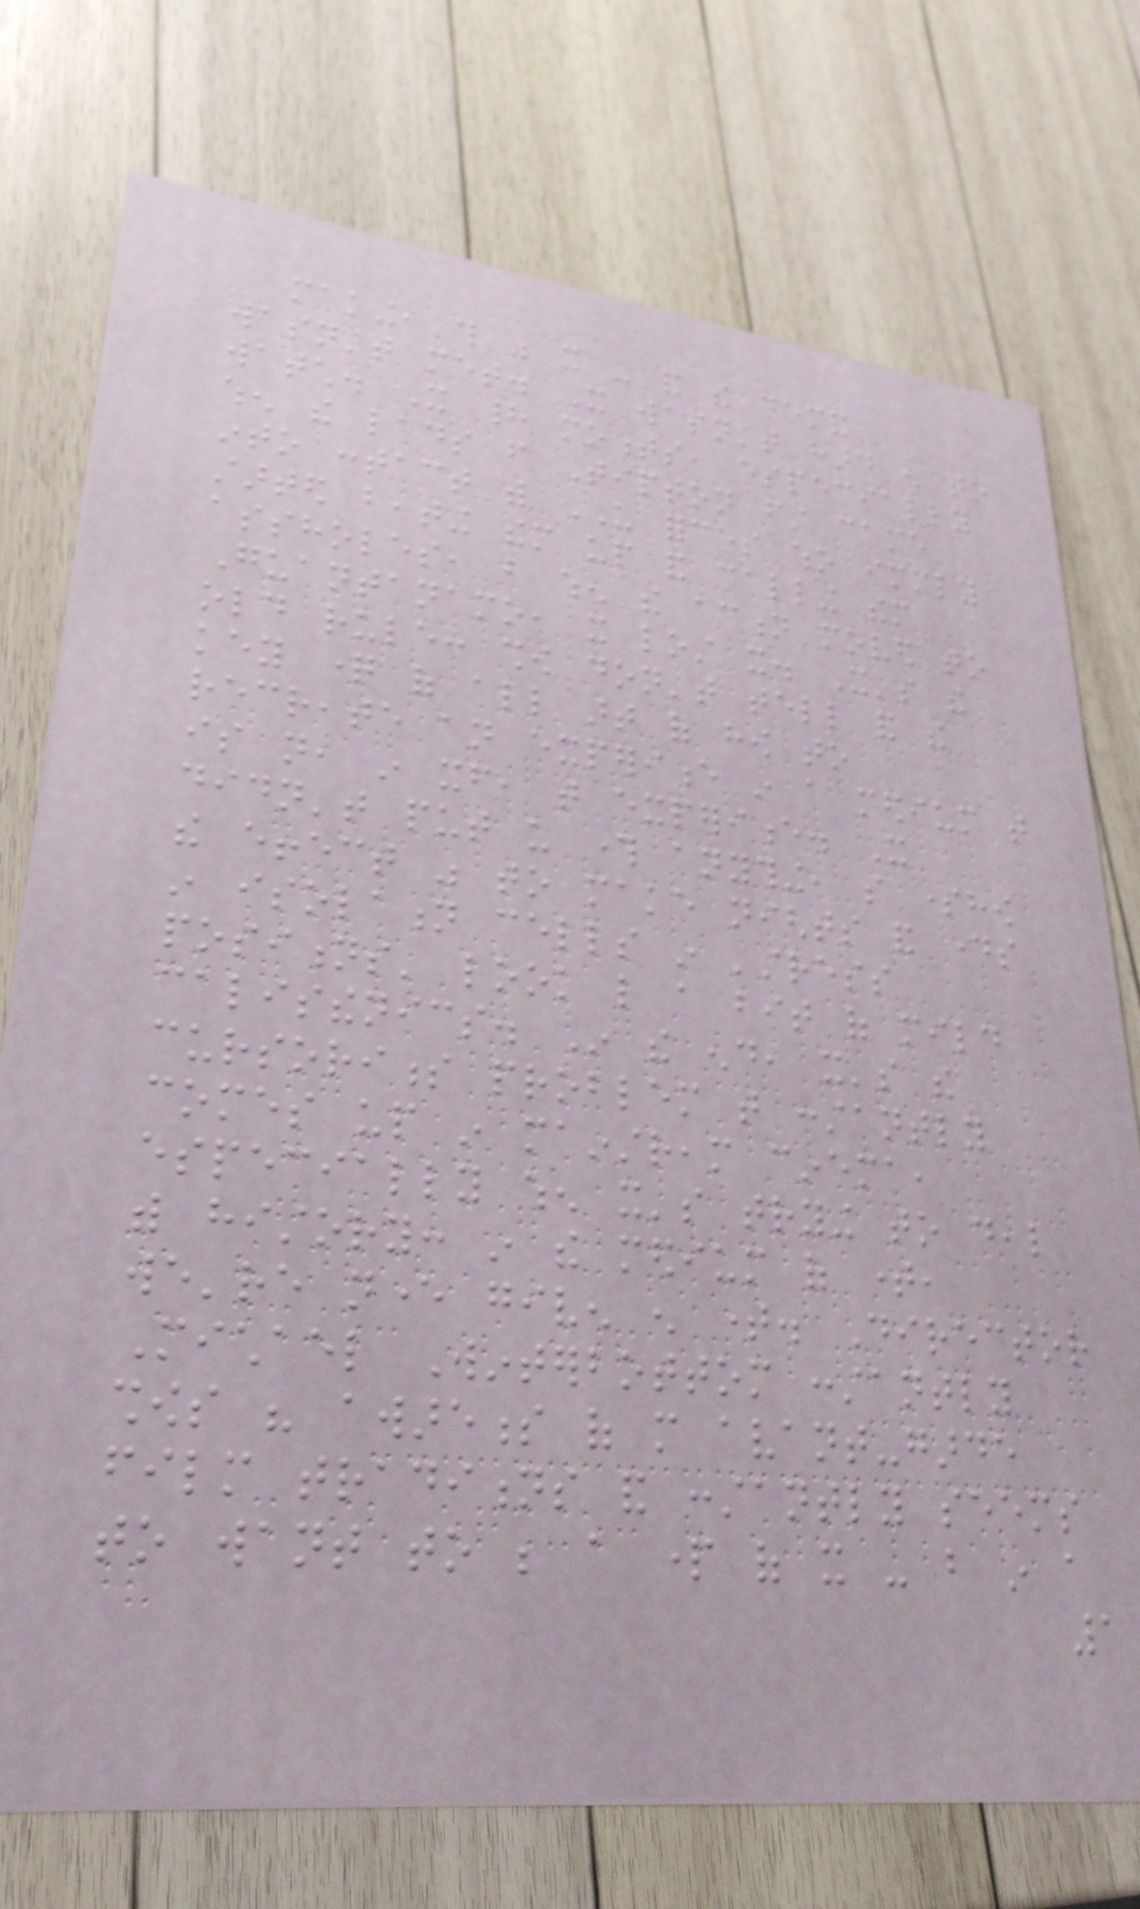making, this was it - and the demand
wasn't met. It wasn't hard enough to
watch. It had moments, especially
when the lads from Tipton first came
into contact with US forces who immediately
started beating them up and calling them
assholes, but when the action moved to
Guantanamo, it lost it. It's the
old rule: show don't tell and the
key question of all art of how to
recreate an experience in a medium that
is not, in itself, that experience. It
didn't put us through anything, so somehow
the effect was to make nights and days
in isolation cells in 'stress
positions' look like a bit of mild
calisthenics. In the end, it's the
cursoriness problem that constantly
comes up in mainstream cinema,
especially when it's trying to deal
with history: in the medium of time,
we're never given enough time. Director
Michael Winterbottom constantly
shows his awareness of more avant-garde
film traditions and constantly seems
to want to be a part of it - but in a
1
